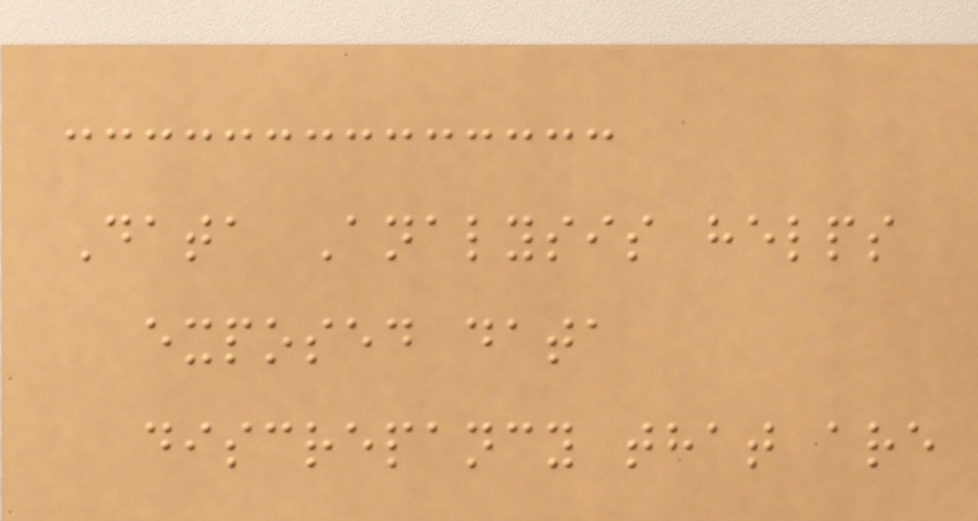Data Analysis helps
exposed data
discrepancy that are
